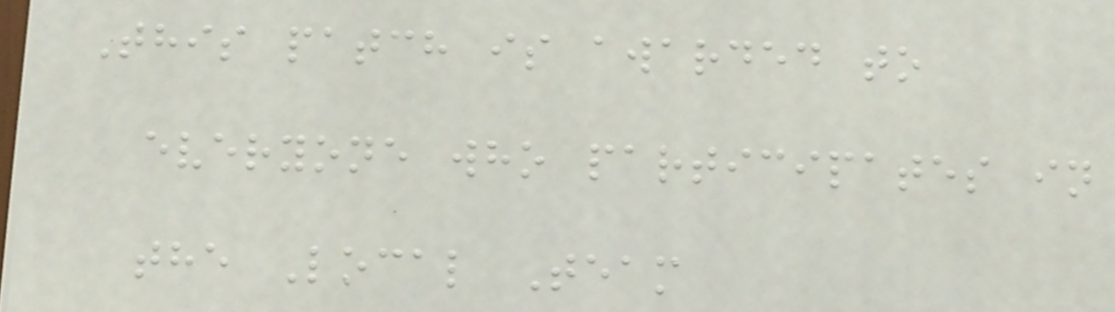This patch is awarded to
everyone who participates in
the Local Team
